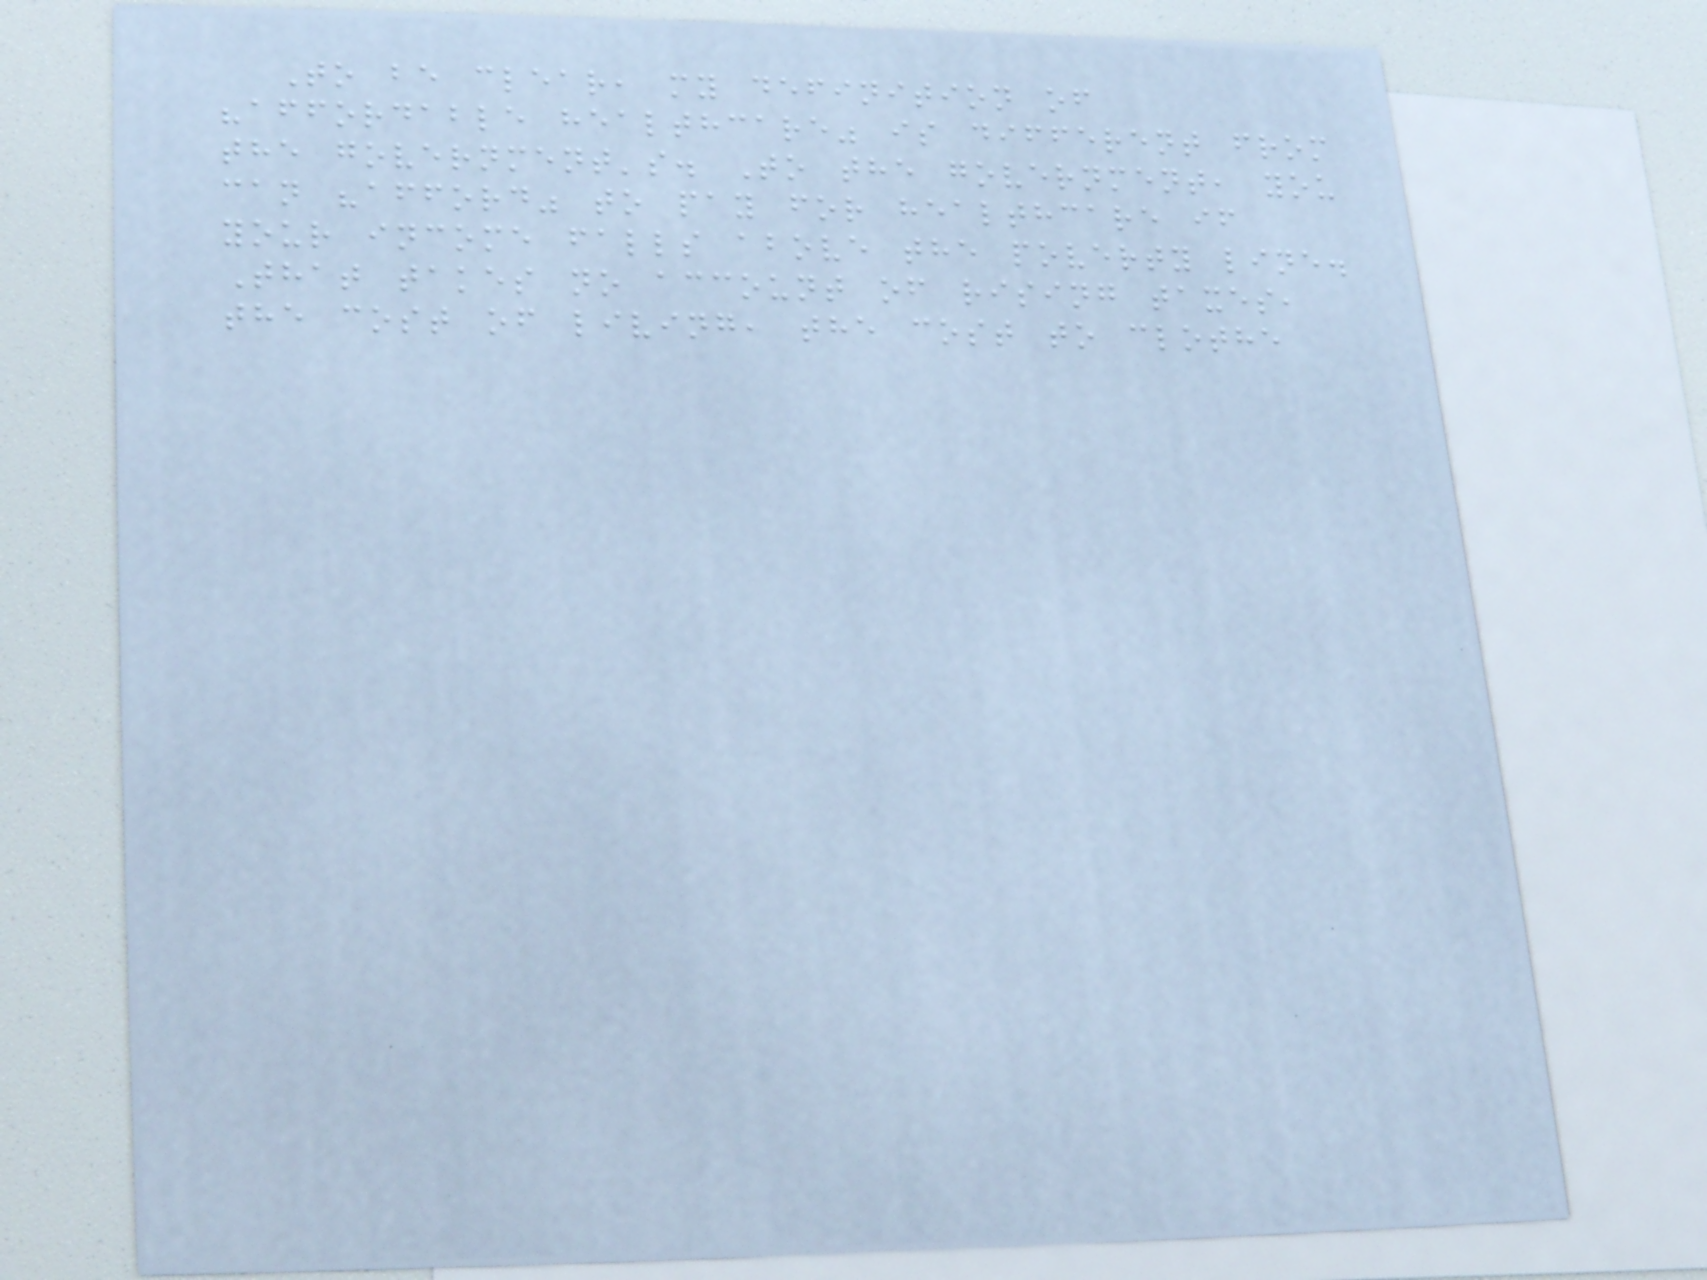To be clear, my definition of
"affordable healthcare" is different from
the government's. To the government, you
can "afford" to pay for healthcare if
your income falls above the poverty line.
That takes no account of rising taxes,
the cost of living, the cost to clothe
